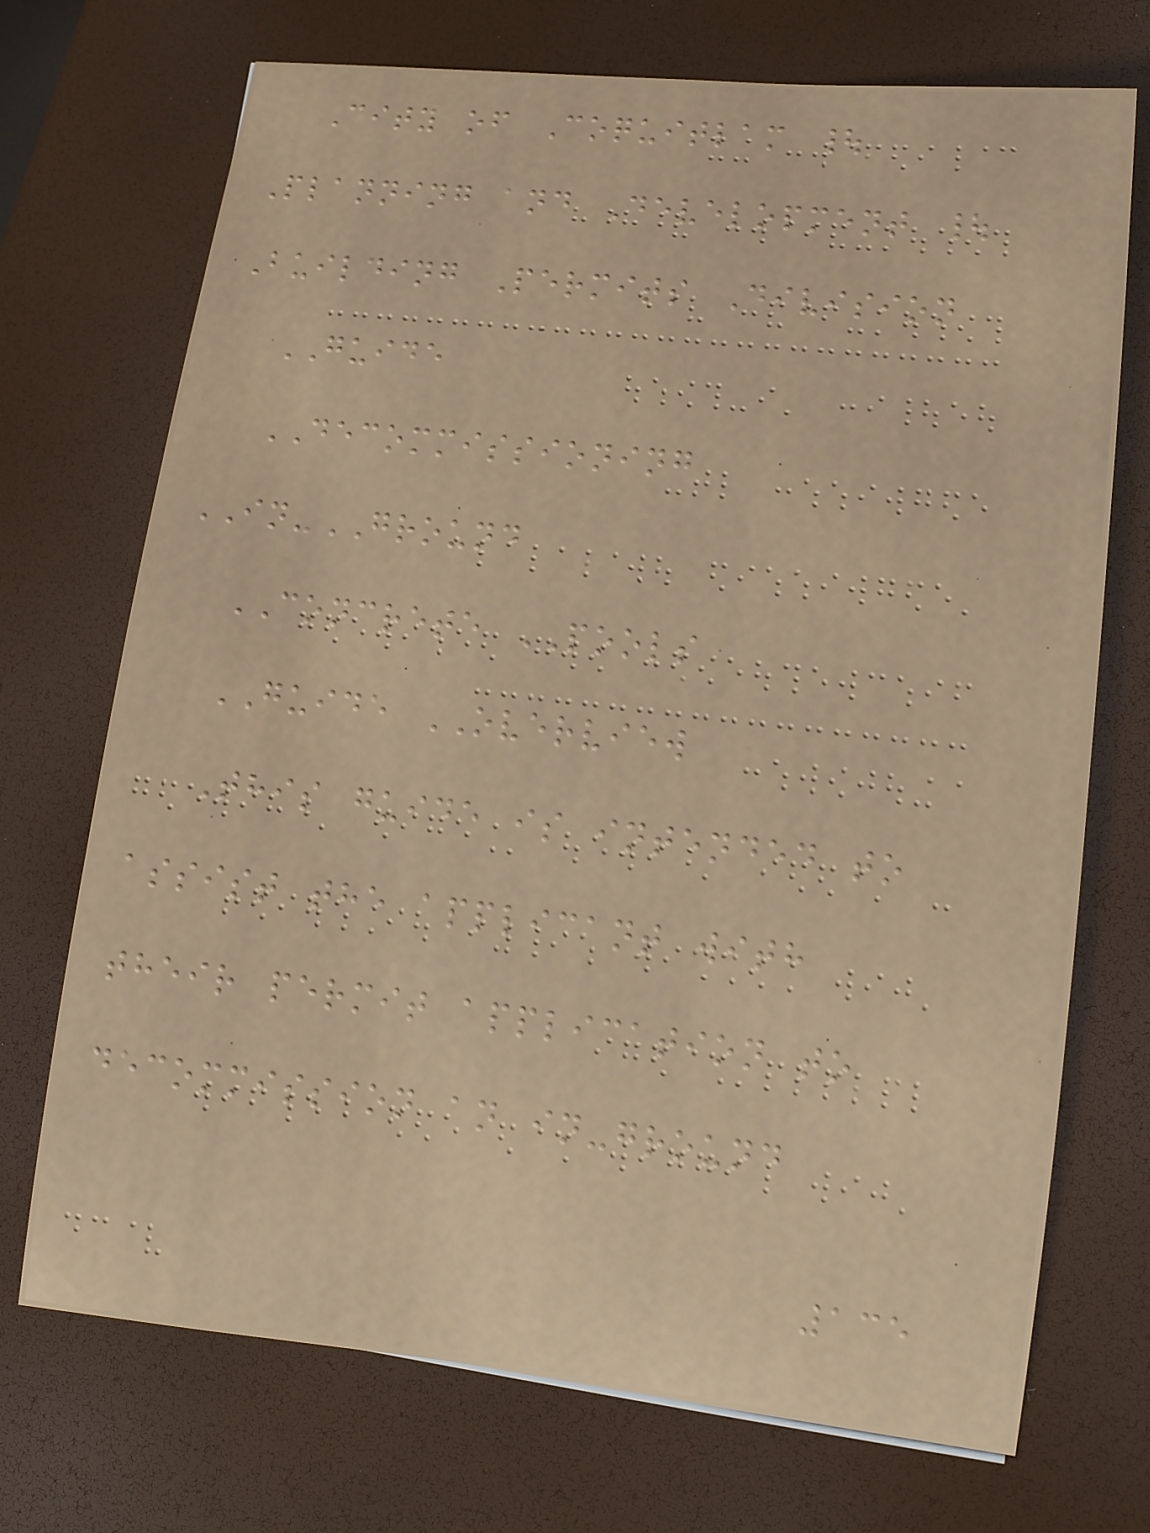City of Coquitlam |
Planning and Development |
Building Permits Division
GUIDE
DECOMMISSIONING
IN-GROUND
CONCRETE POOLS
GUIDE OVERVIEW
This guide is intended to
assist the applicant with
their permit application to
decommission an in-ground
135
